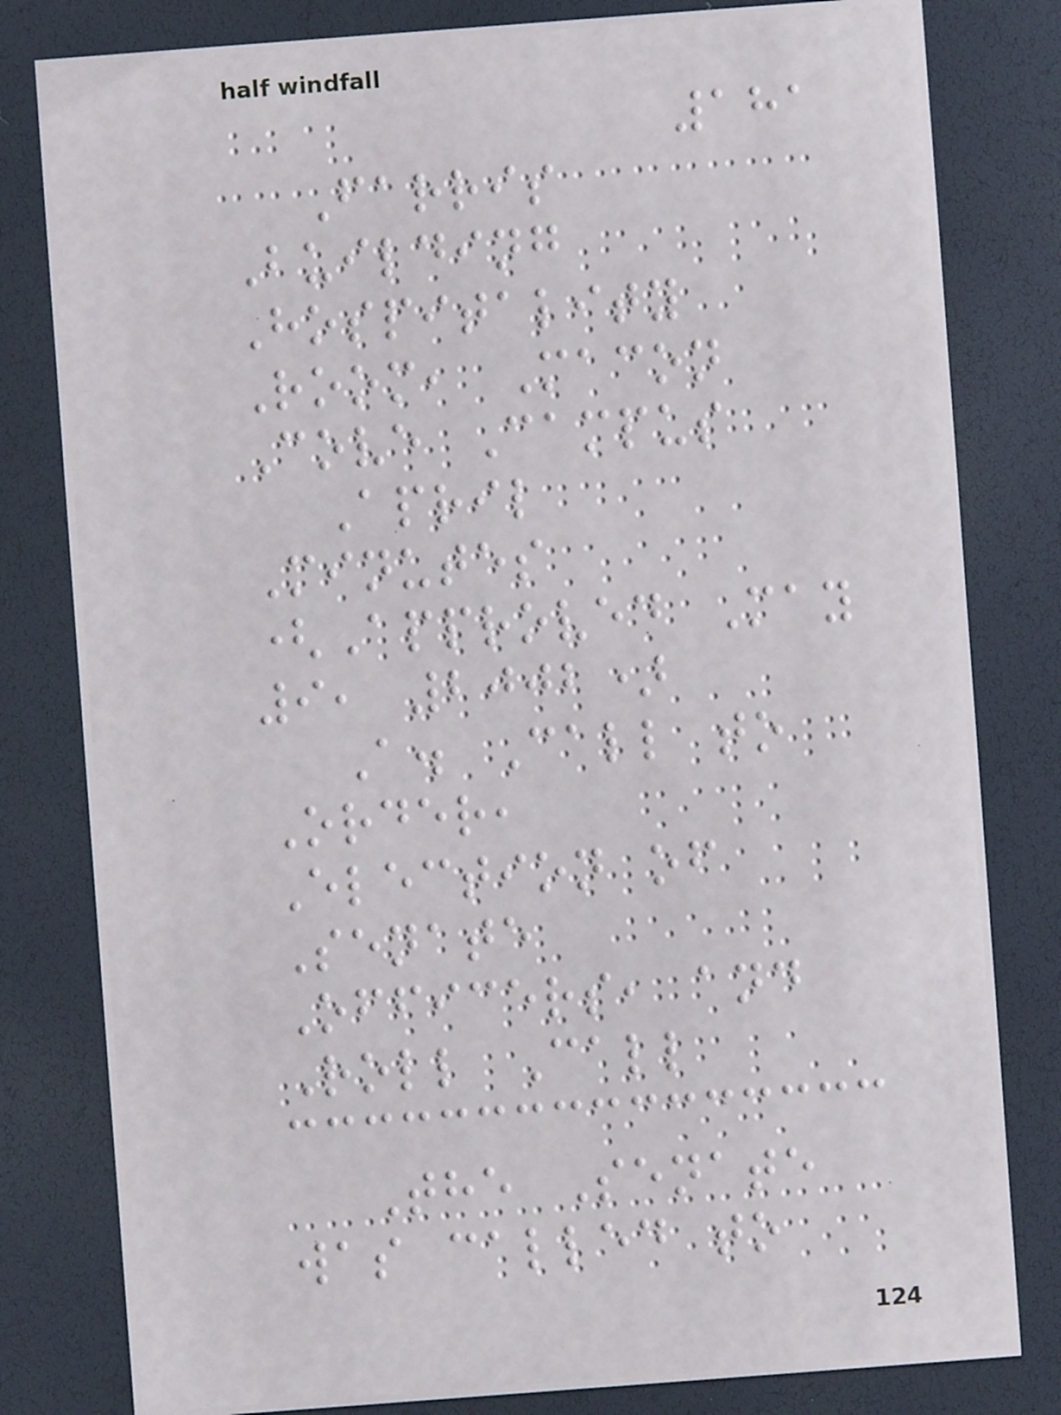181
Farris
Building
Hospitality
Room, Macon
Cove Campus
April
Minutes
(Approved May
9, 2002)
A. Call to
Order,
Election of
Senate
Officers, and
Roll Call
The Senate
was called to
